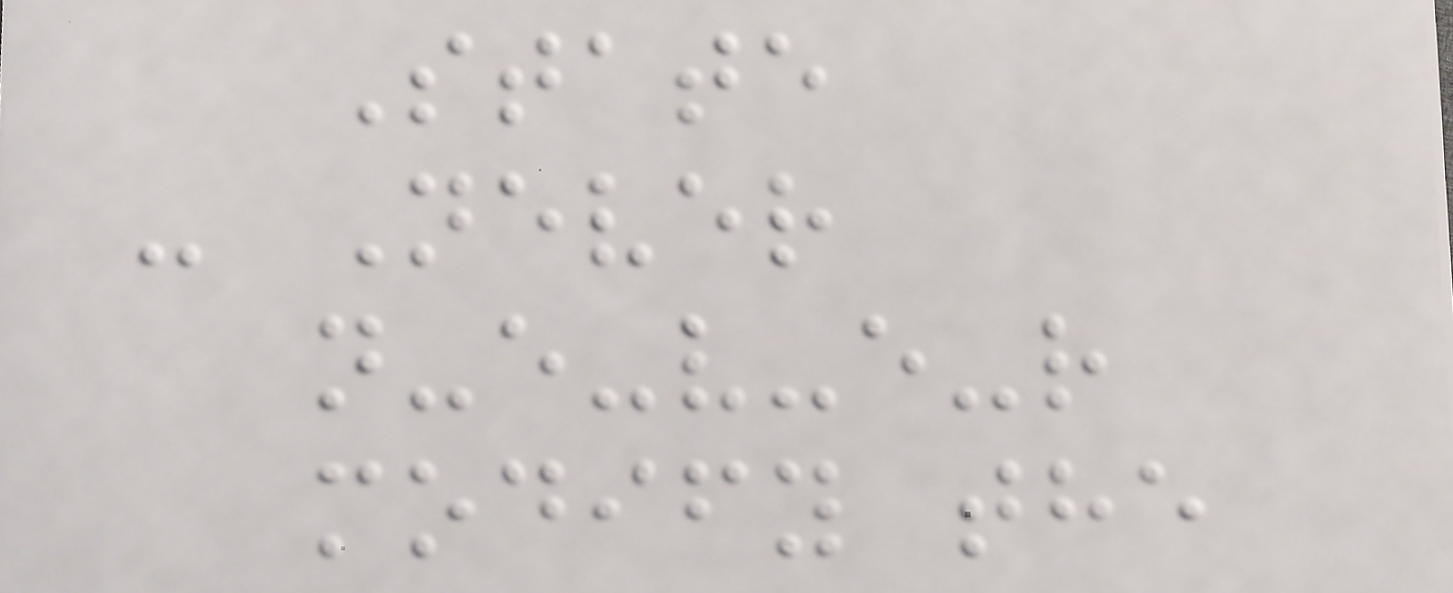State
- Never
n-e-v-e-r
modify the
